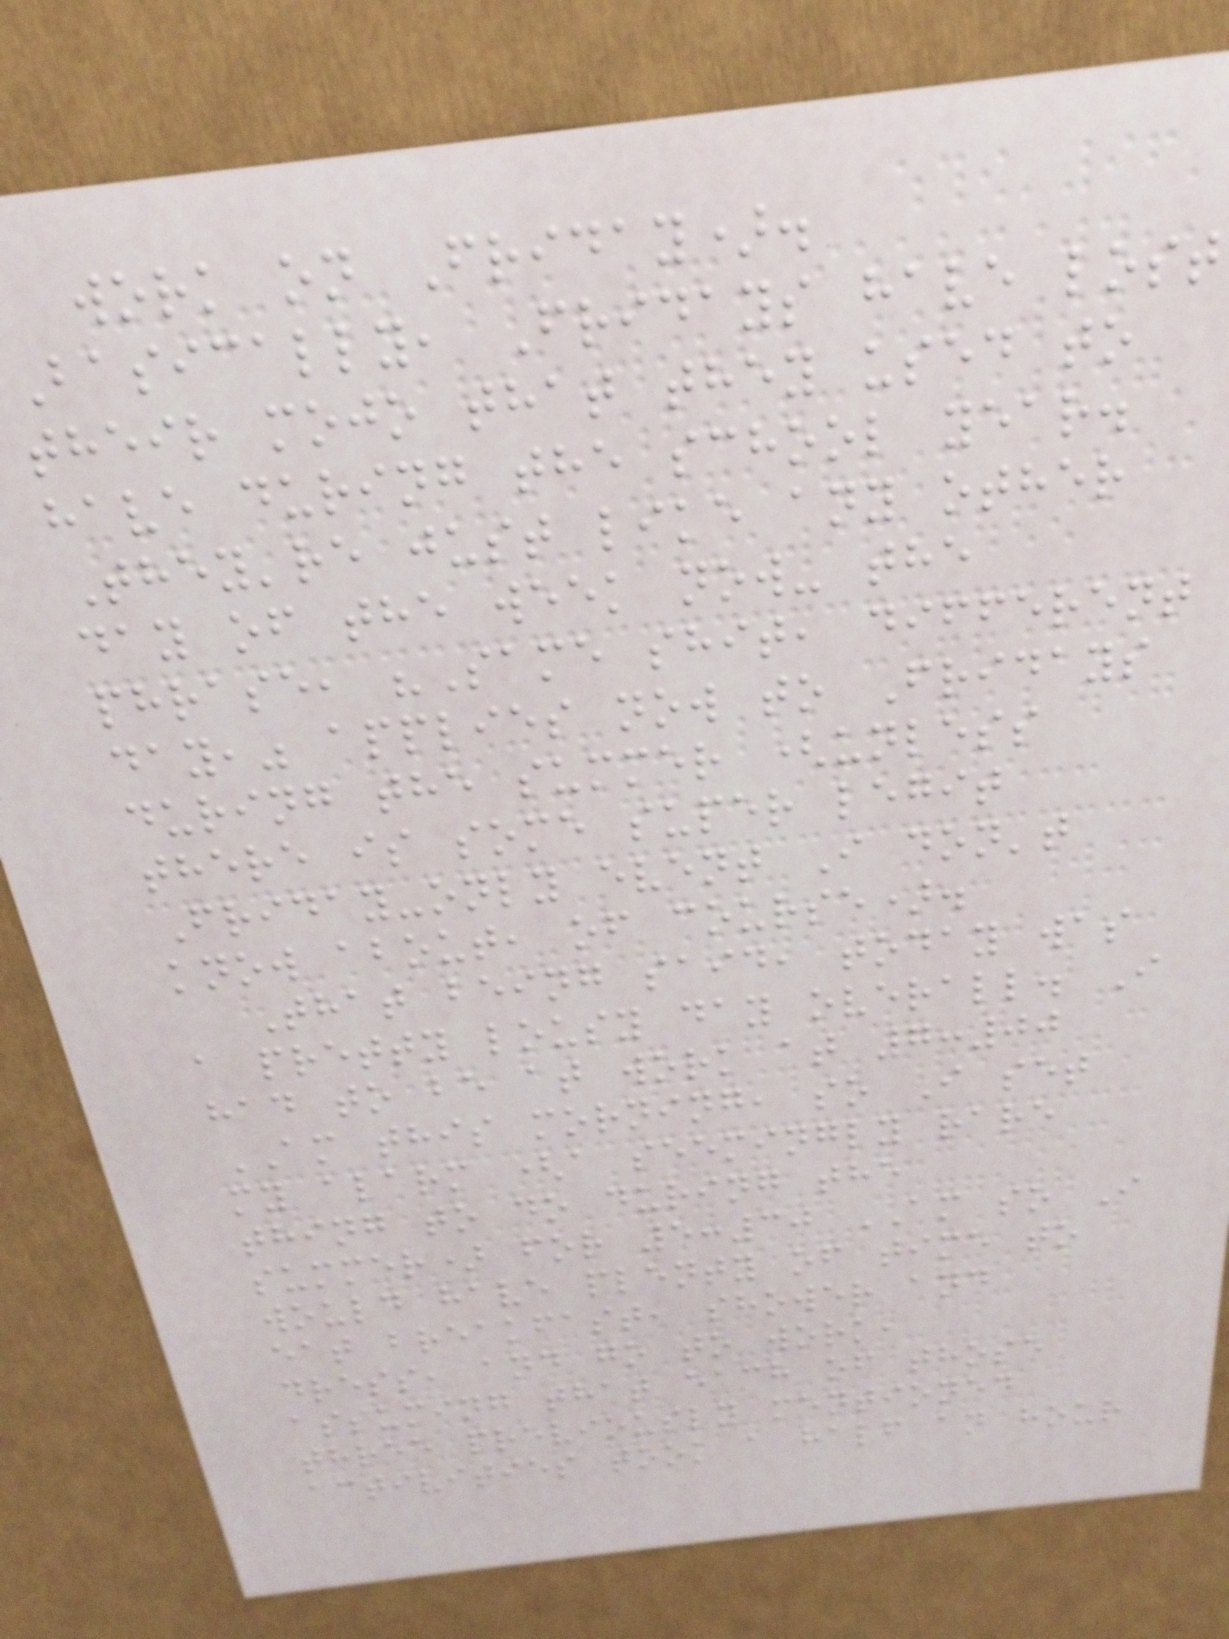work on Friday).
Basically, Fridays have lost
their mojo that they used to
have during the school year.
They're just like any other
day of the week now- the
phrase, "Same shit, different
day," applies now to Fridays
during the summer (unless
there is some super legit
Friday-only event I don't
know about, of course).
That being said, today was
a pretty lousy day overall. I
had to be at work at 7:00
AM this morning, so I set
my alarm (a seemingly rare
thing to do during the
summer) for 5:30 AM so I
would have plenty of time to
eat breakfast, shower and
dress, and go to work,
assuming that each of those
three previously mentioned
activities took a half an hour
